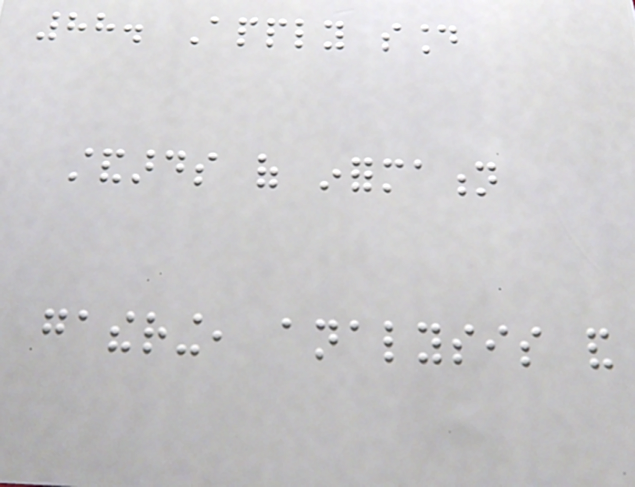88. Apply sound
standards of information
gathering, analysis and
